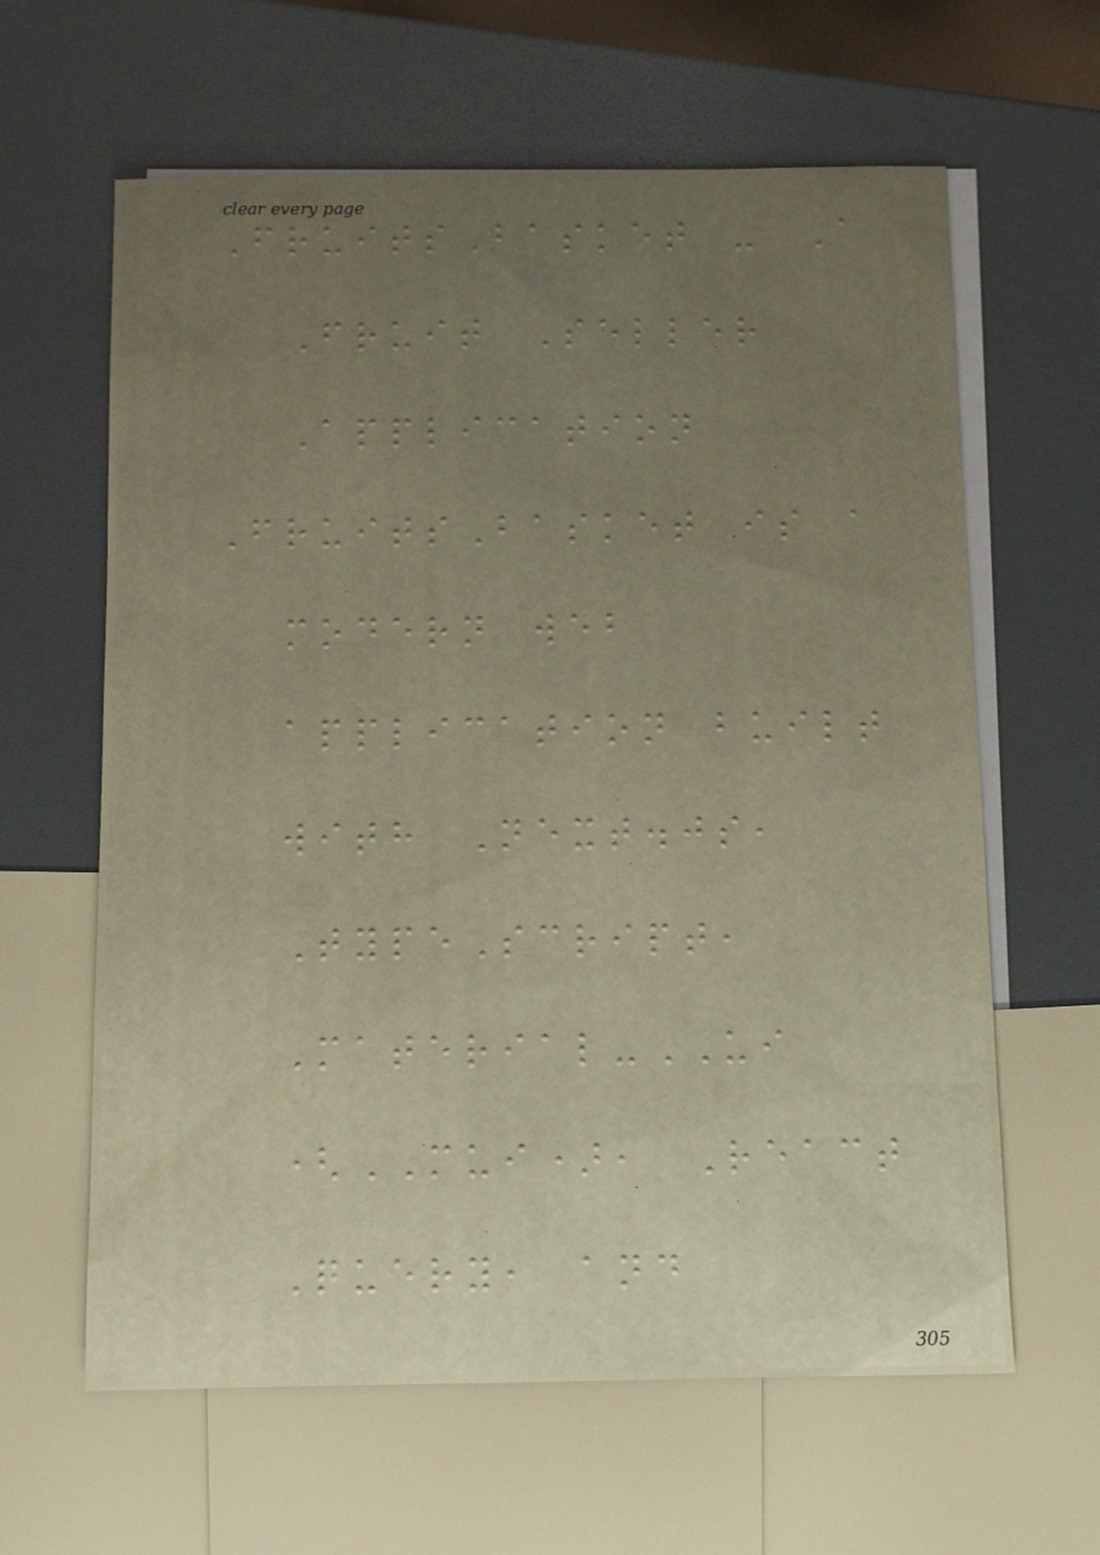FruitsBasket - A
Fruit Seller
Application
FruitsBasket is a
modern web
application built
with Next.js,
TypeScript,
Material-UI
(MUI), React
Query, and
